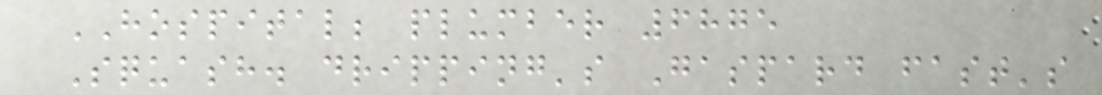HOSPITAL; plumber 6875
Squash. dripping's Gaspard fast's
